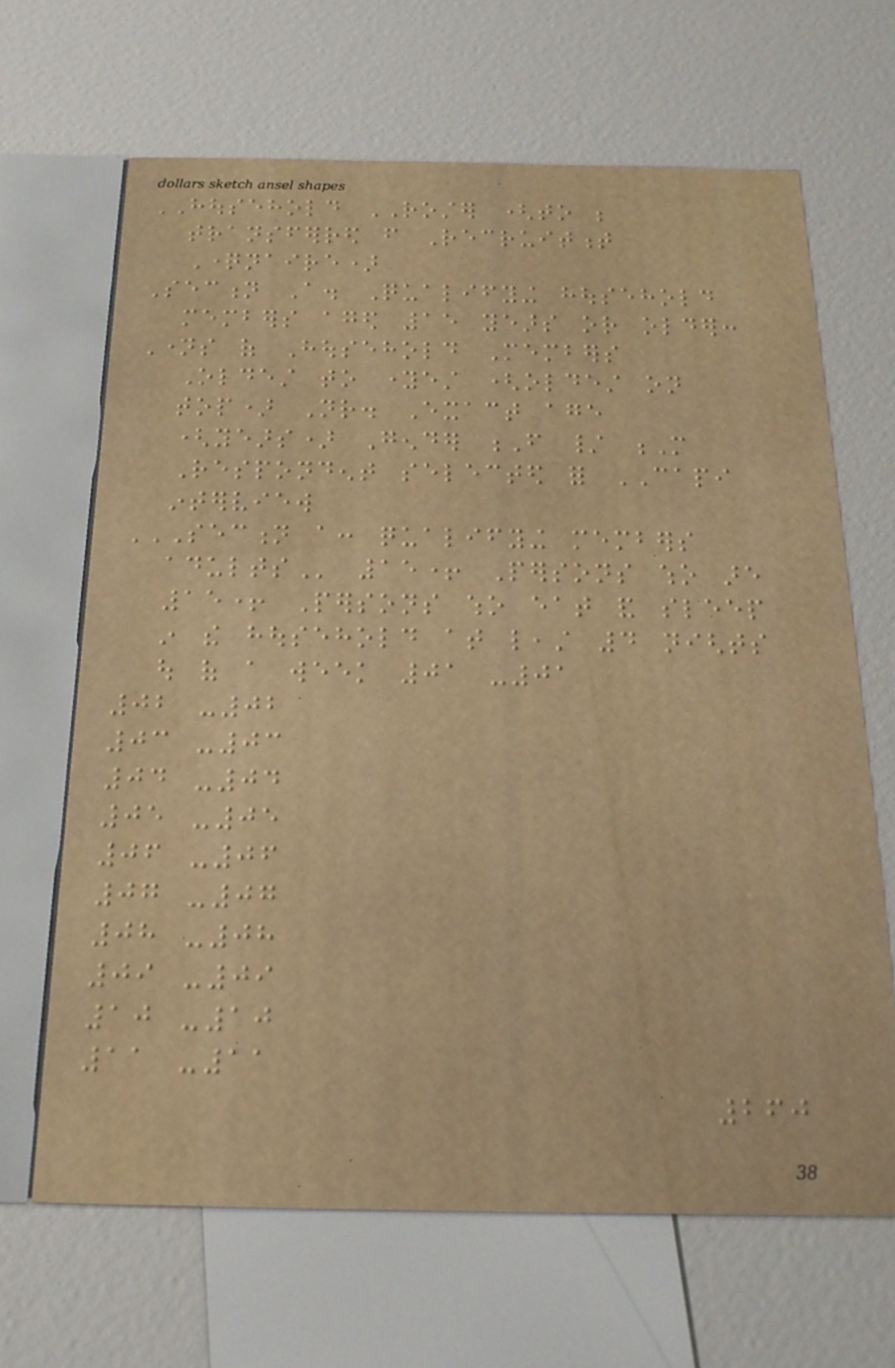HOUSEHOLD ROSTER (to be
transferred from Recruitment
Questionnaire)
Section A. Qualifying household
members aged 15 years or older:
Names of Household Members
Oldest to youngest (oldest on
top) Nr. Exact age
(years) Gender F / M
Respondent selected for CAPI
interview
SECTION A: QUALIFYING MEMBERS
ADULTS 15+ Persons who are
15+ Persons who eat and sleep
in the household at least 4 nights
out of a week 01 -01
02 -02
03 -03
04 -04
05 -05
06 -06
07 -07
08 -08
09 -09
10 -10
11 -11
260
